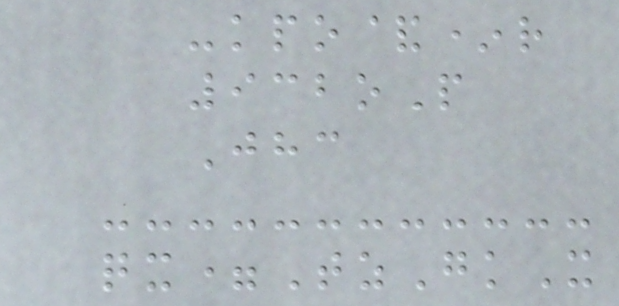-kpo&*r
932oP
Jhc
qx=TzGkX
